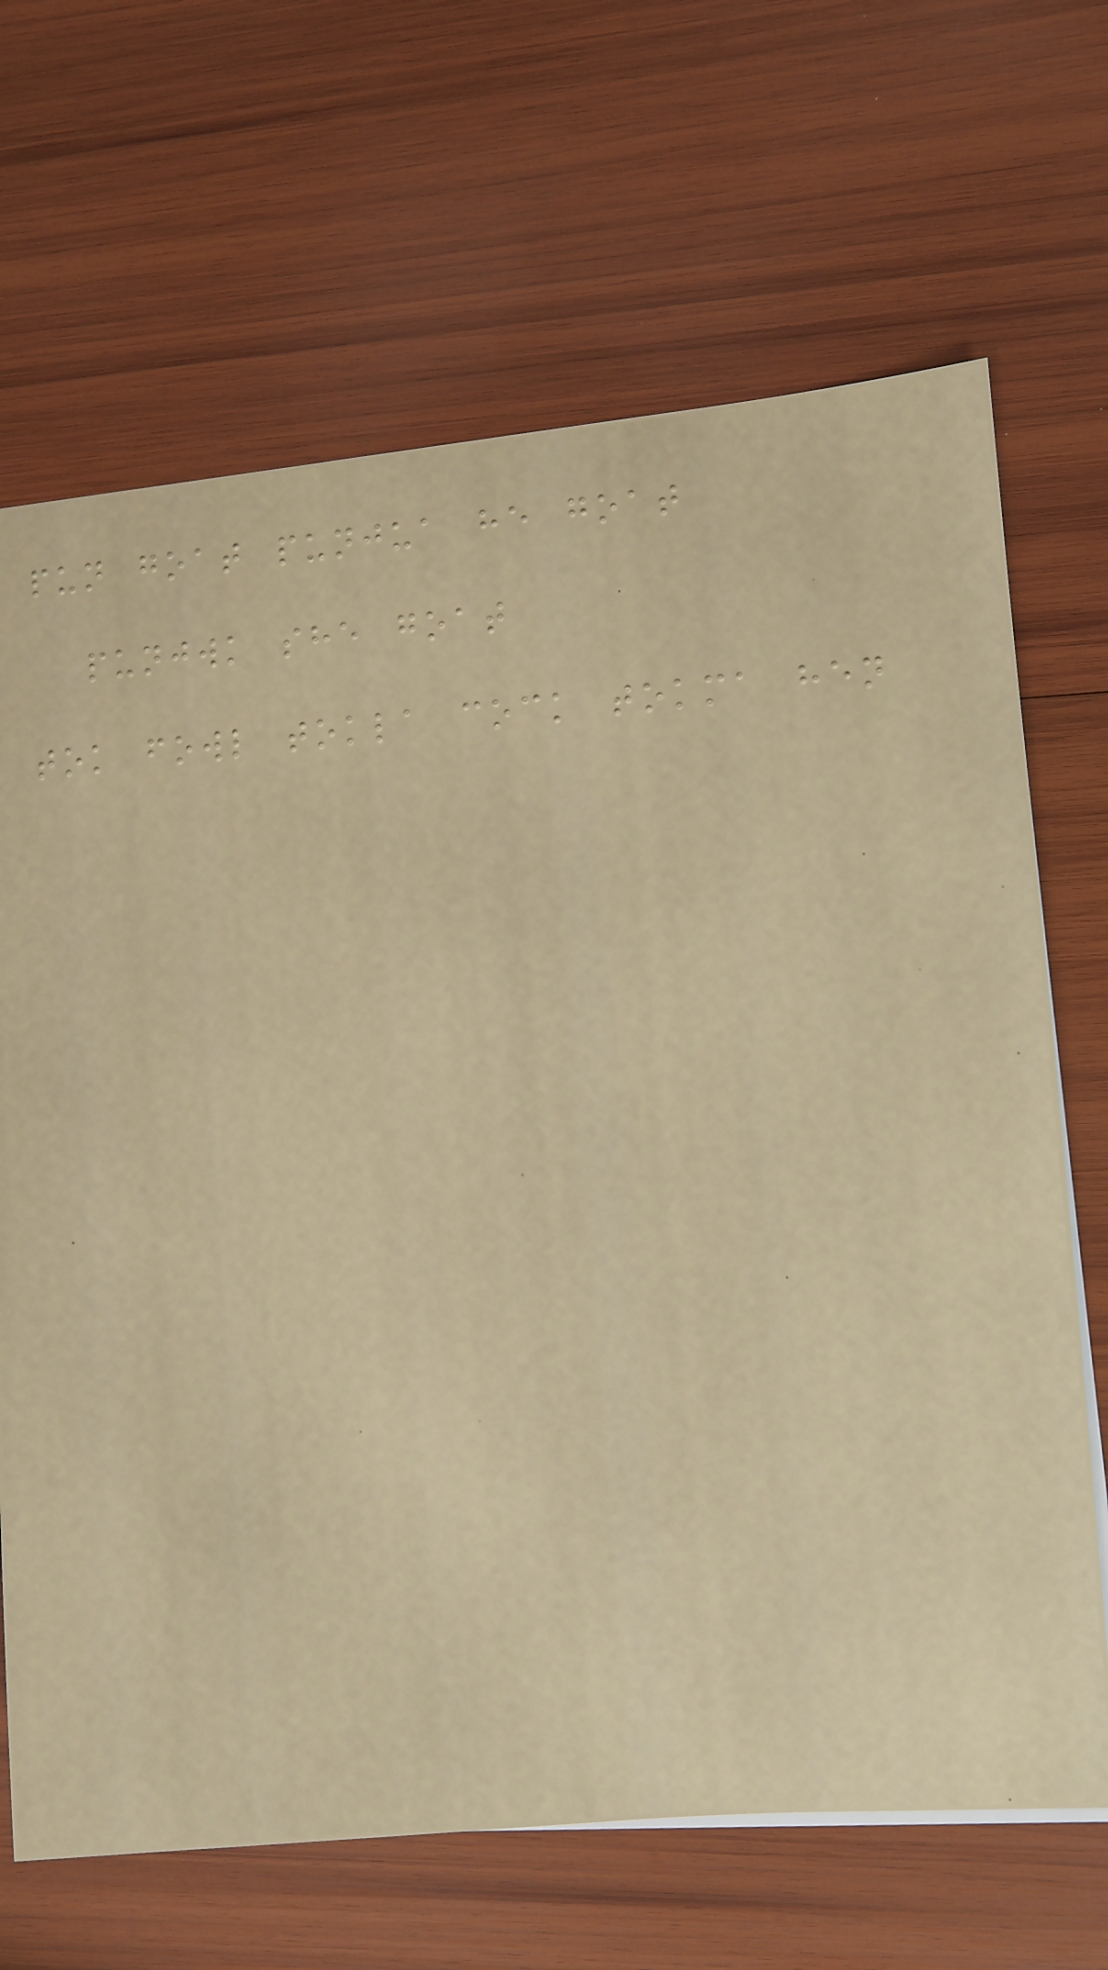pun goat punjua he goat
punjwk she goat
tok fowl tokla cock tokma hen
